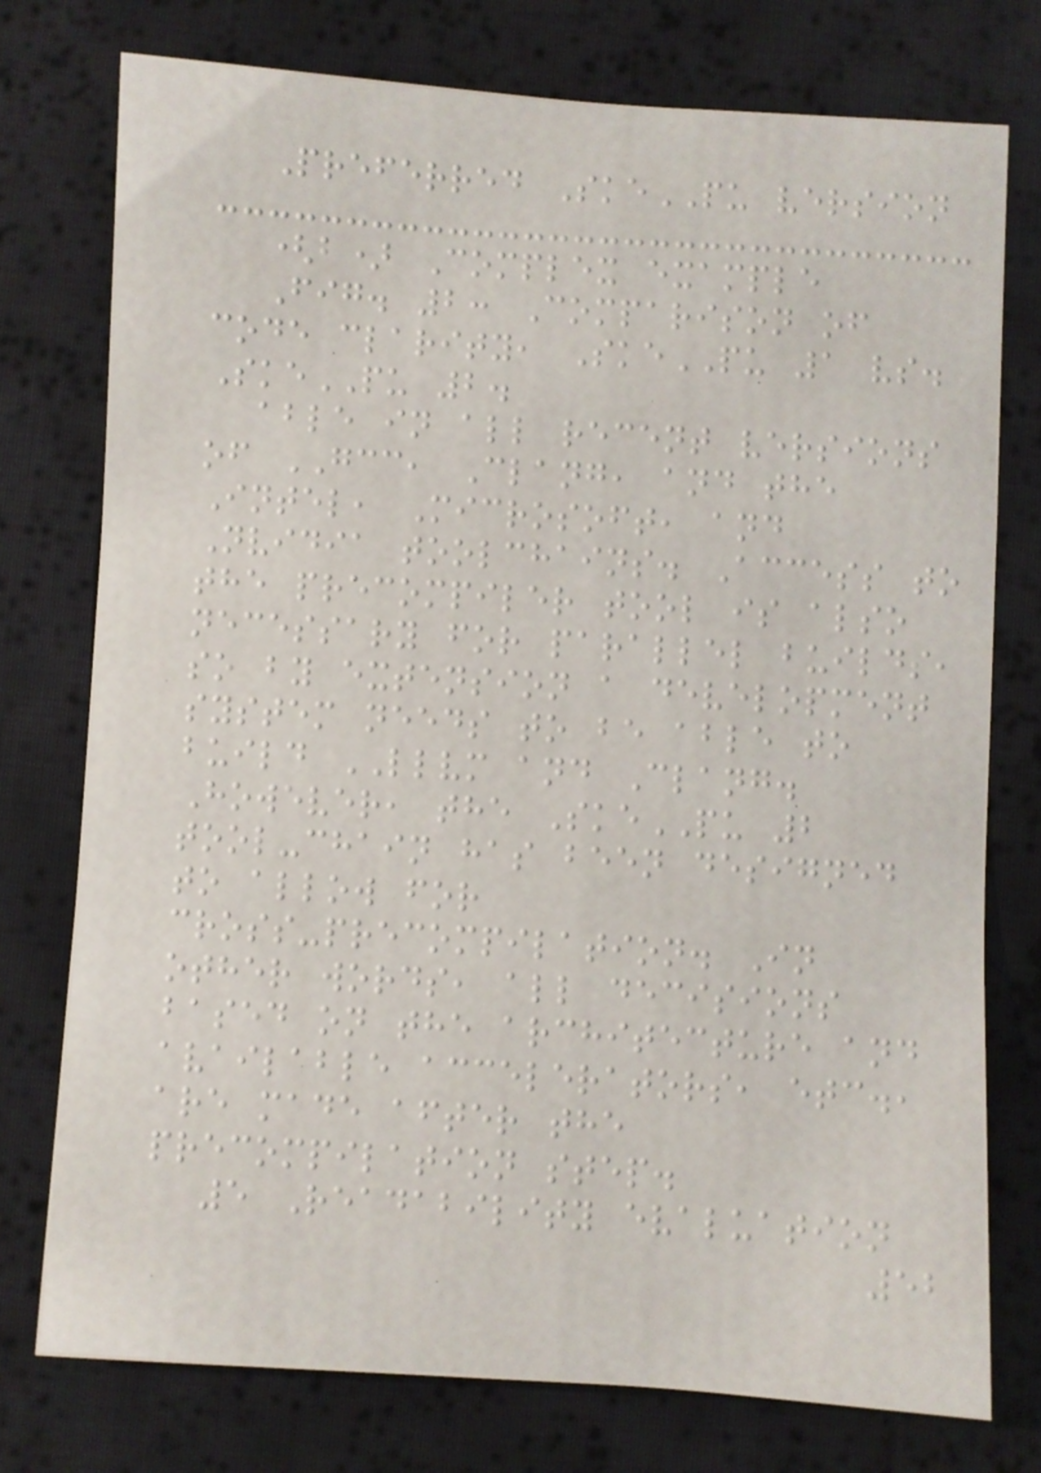Preferred SkePU version
(b) Complex example
Fig. 2: Comparison of
code clarity, SkePU 1 vs.
SkePU 2.
able in all recent versions
of GCC, Clang, and the
Intel, Microsoft, and
Nvidia toolchains. Access to
the precompiler tool is also
necessary for parallel builds,
so by extension a development
system needs to be able to
build LLVM and Clang.
However, the SkePU 2
tool-chain has been designed
to allow for
cross-precompilation. In
other words, all decisions
based on the architecture and
available accelerators, etc.,
are made after the
precompilation step.
5 Readability evaluation
52
